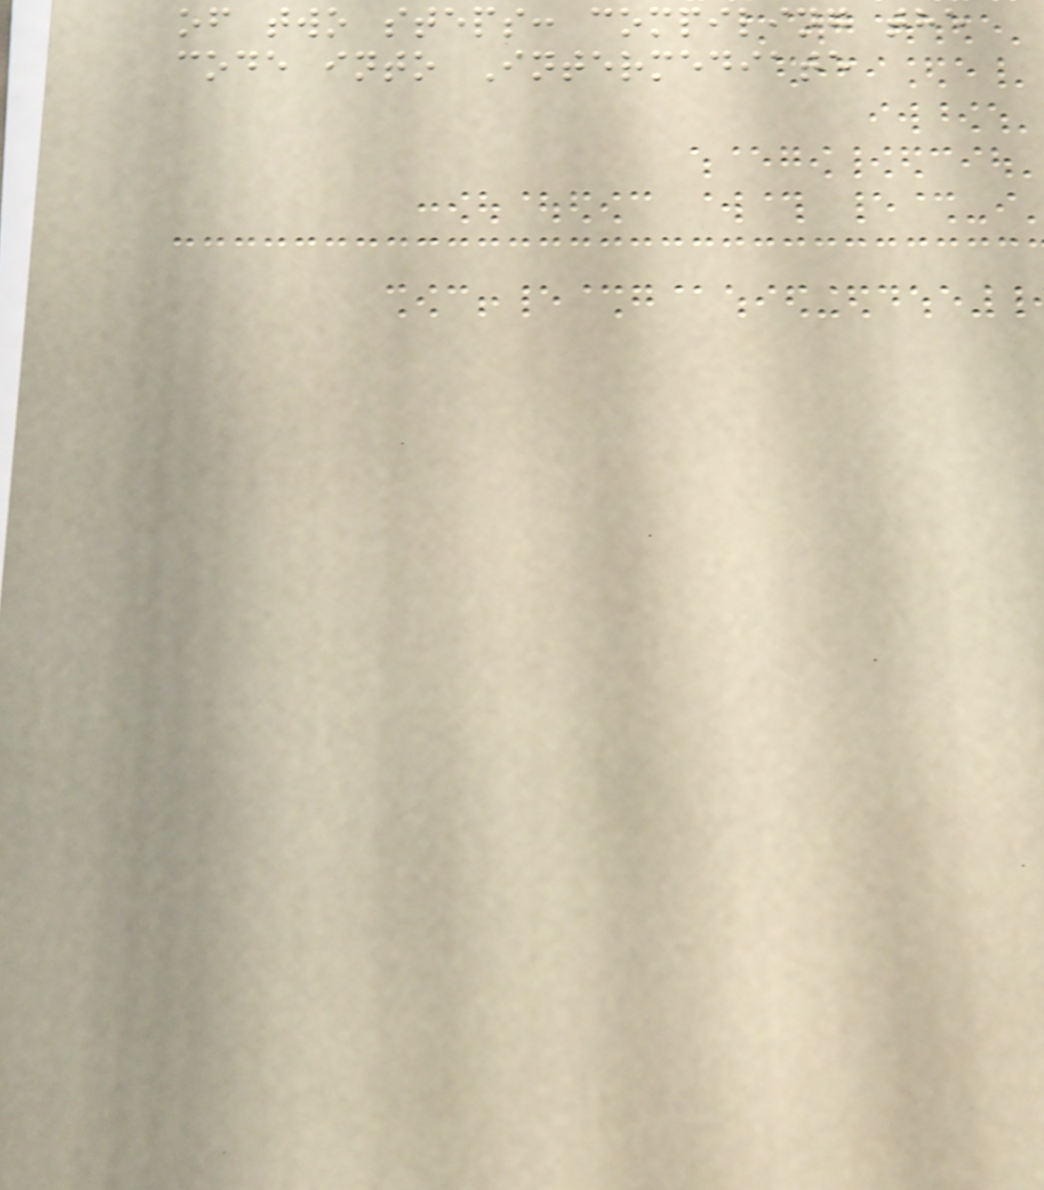of two steps: compiling the
code into Intermediate
